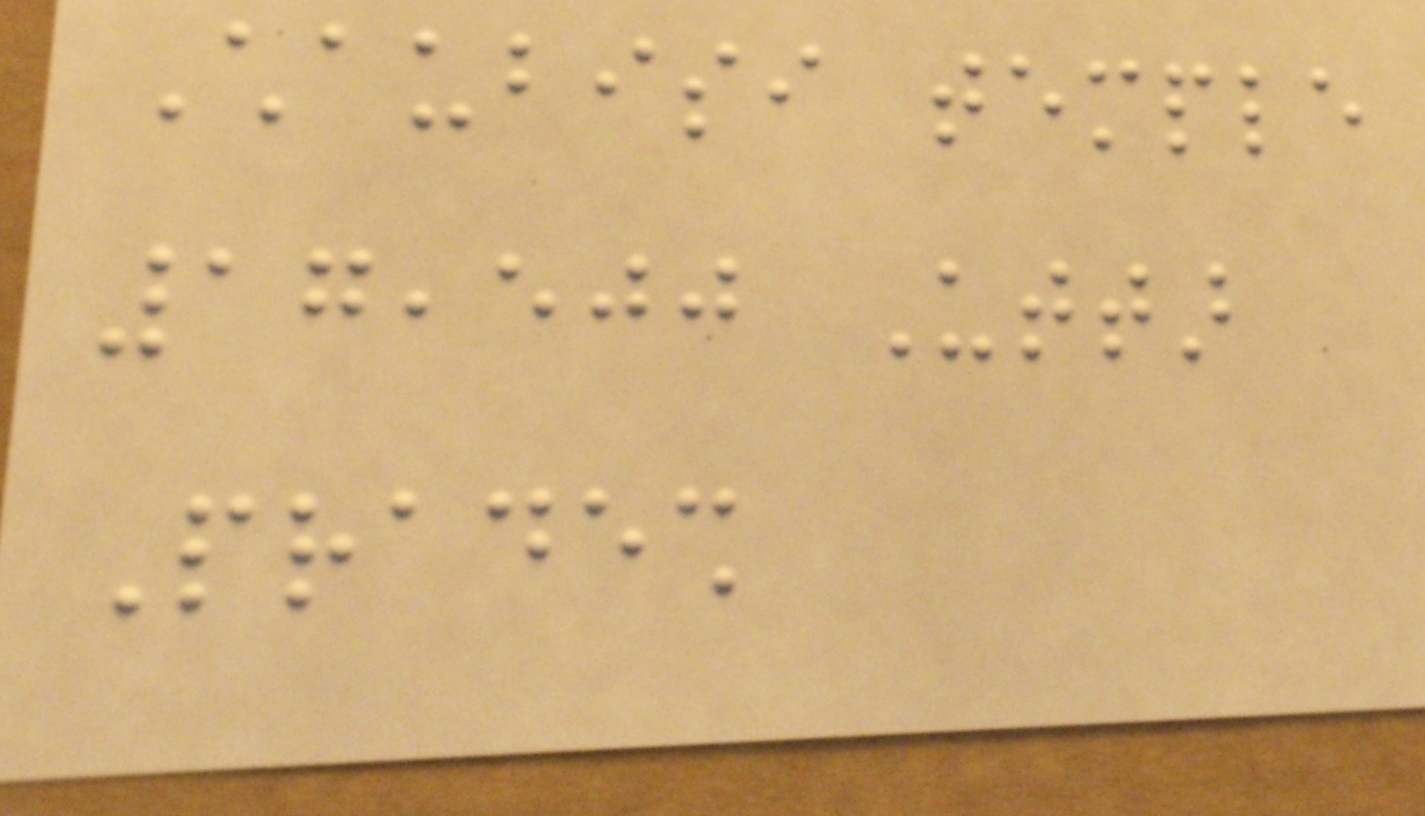Chaubisi temple
17,500 Uttar
Pradesh
